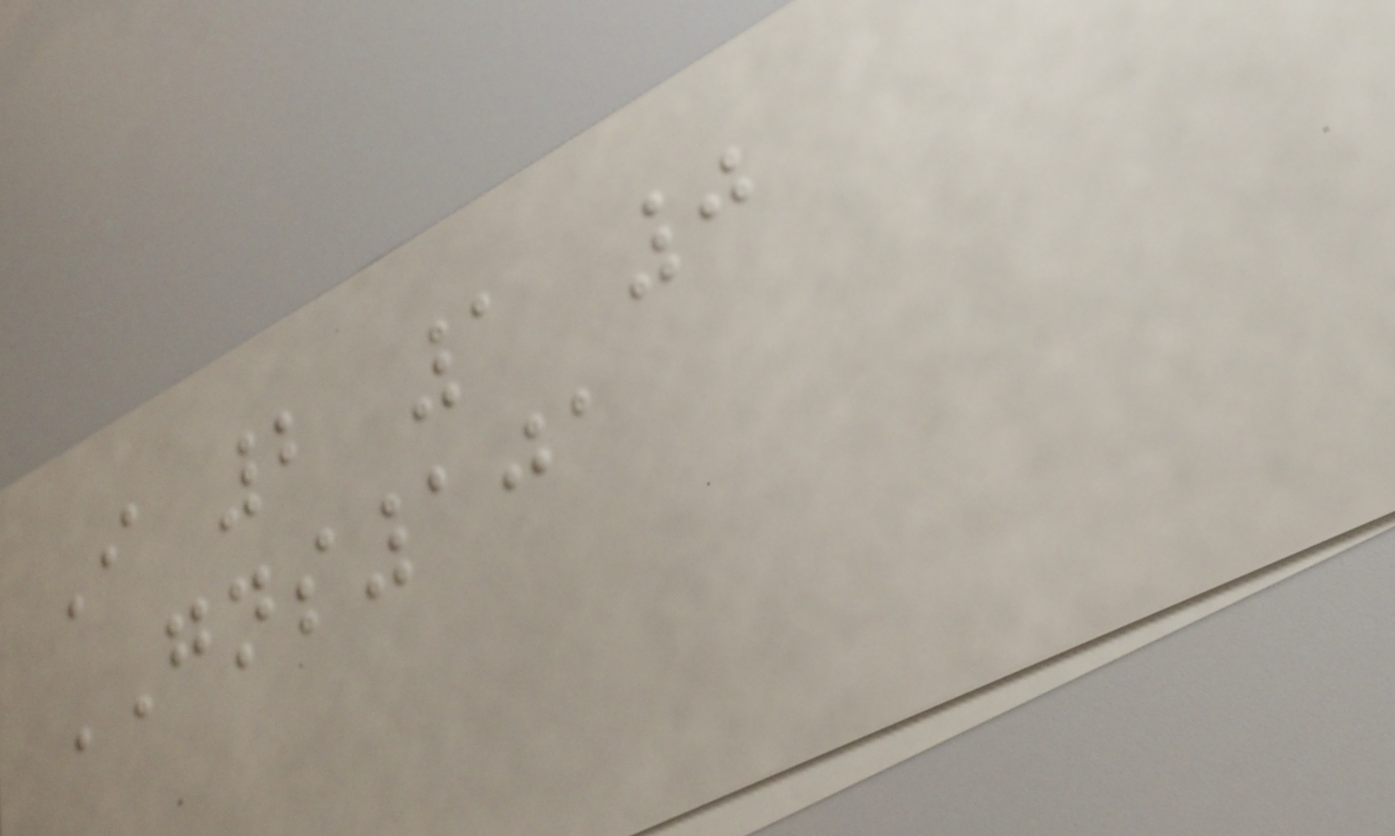I 2 1 0
GNS101
